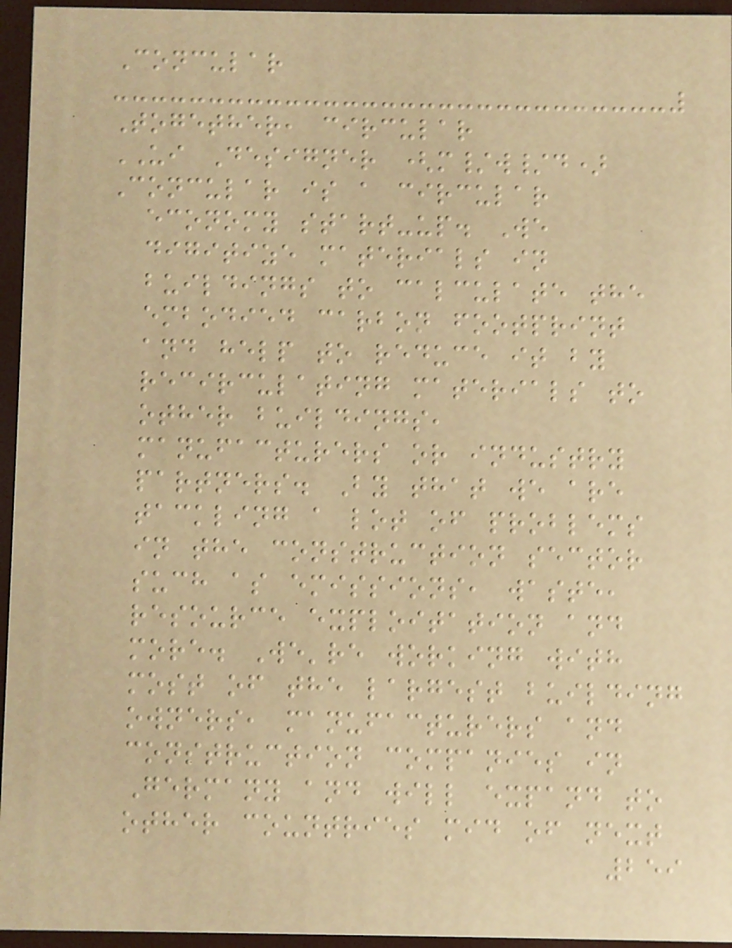Concular
Together, circular
UI Designer (m/w/d)
Concular is a circular
economy start-up. We
digitize materials in
buildings to calculate the
embodied carbon footprint
and help to reduce it by
recirculating materials to
other buildings,
manufacturers or industry
partners. By that we are
tackling a lot of problems
in the construction sector
such as emissions, waste,
resource exploitation and
more. We're working with
most of the largest building
owners, manufacturers and
construction companies in
Germany and will expand to
other countries mid of next
259
